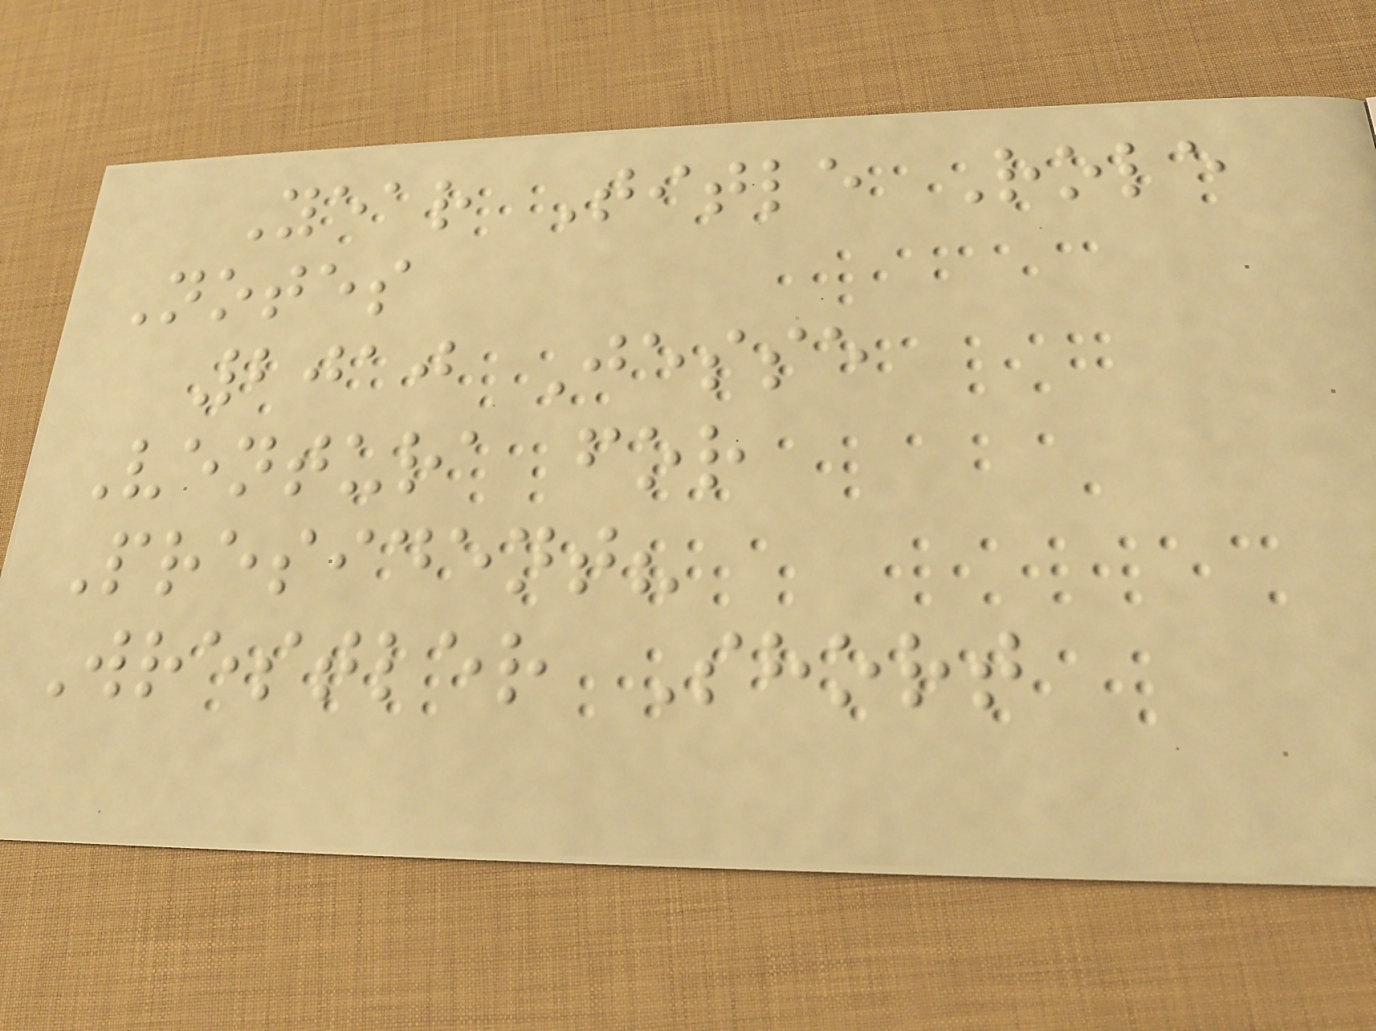Year Title Role
Notes
2010 Jesse
Ventura for
President?
Wrestler Short
